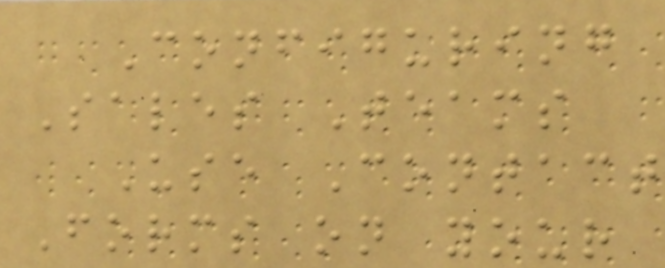Configuring
Sales Teams
Use Contact
Forms on your
